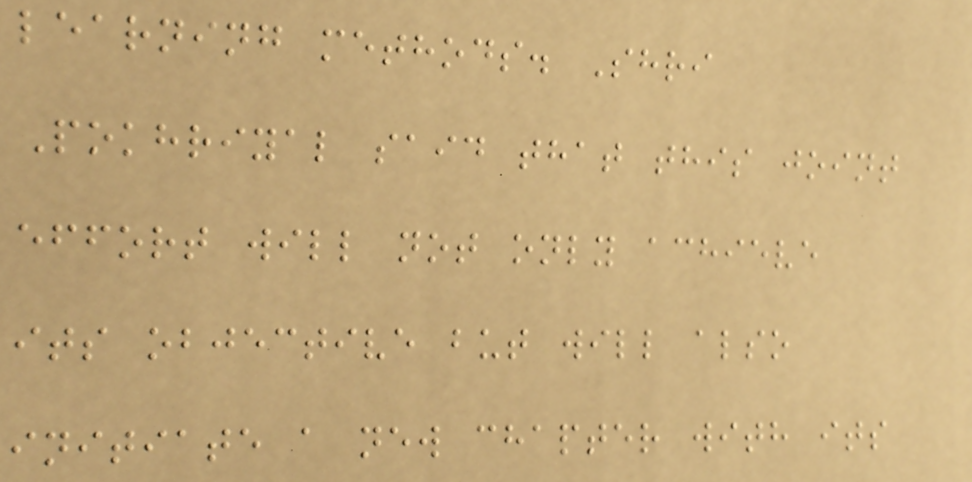learning methods. Shri
Pokhriyal said that this joint
effort will not only achieve
its objective but will also
initiate a new chapter with its
